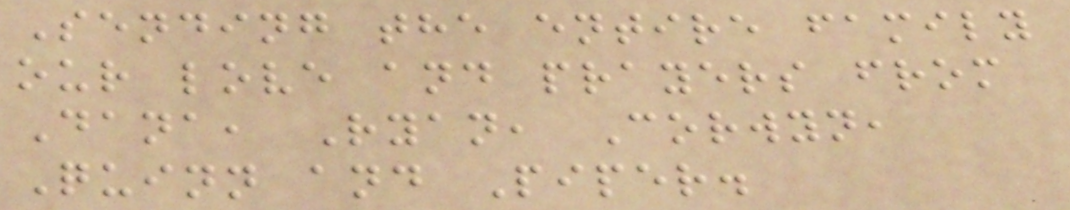Sending the entire family
our love and prayers from
Dana, Ryan, Corwyn,
Quinn and Piper.
